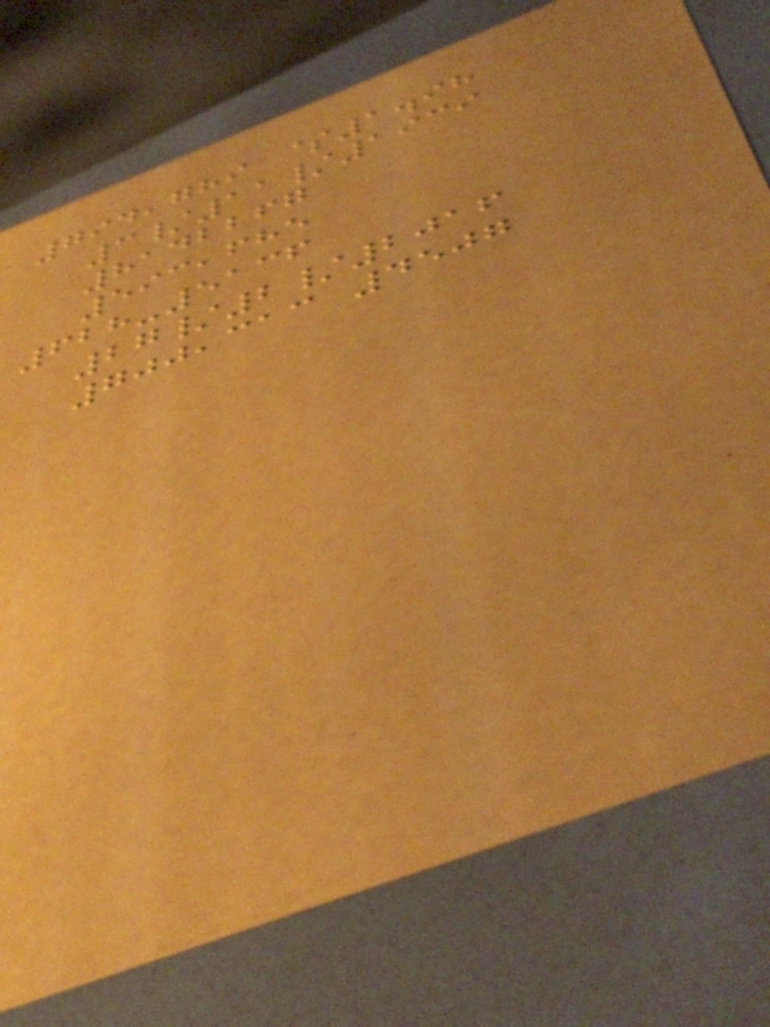794,789 $1.98
3/11/1939
8142267
593,685
628-5136
27/2/2016
700,313 4507
